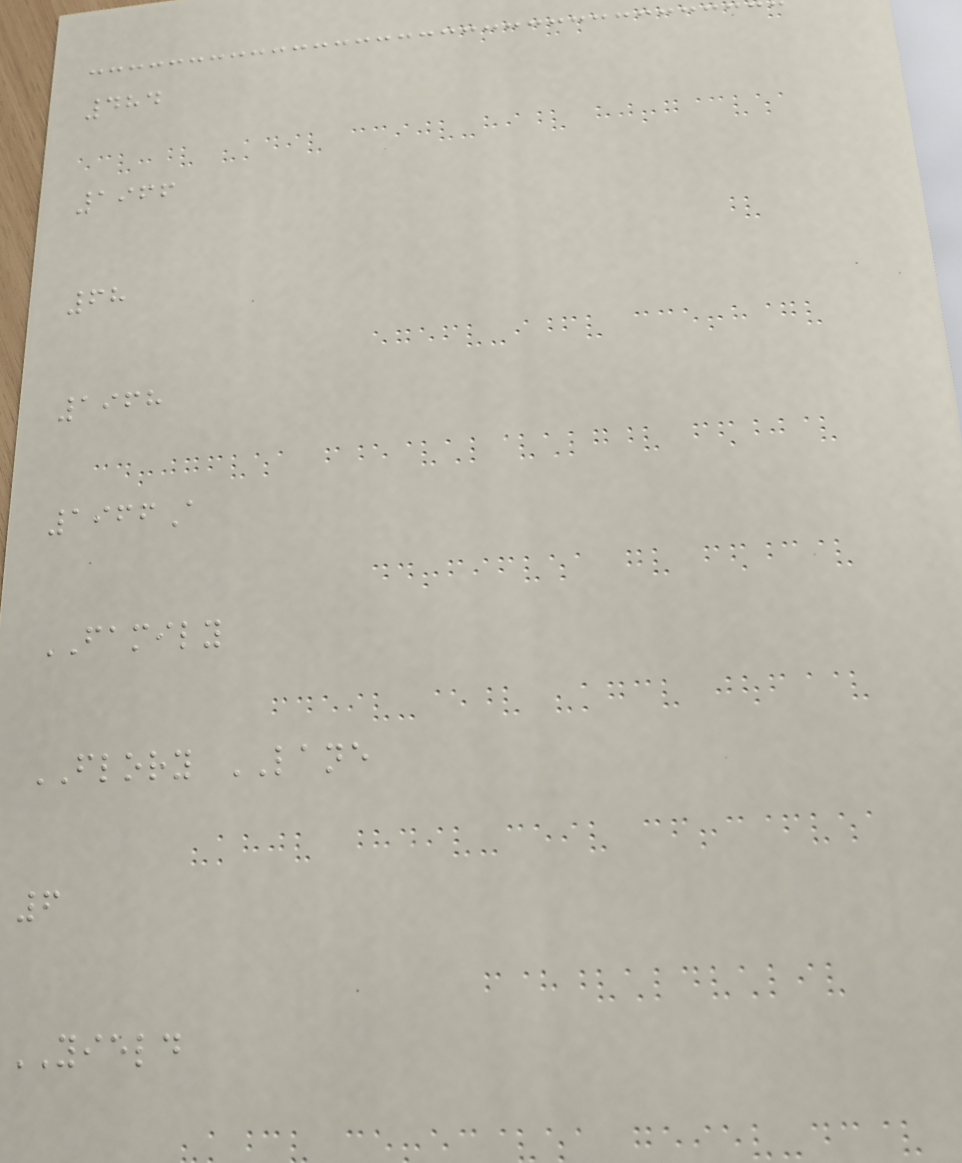484
1966
68
1968
1966A
FAMILY
FLORY LANE
6
YIELD
